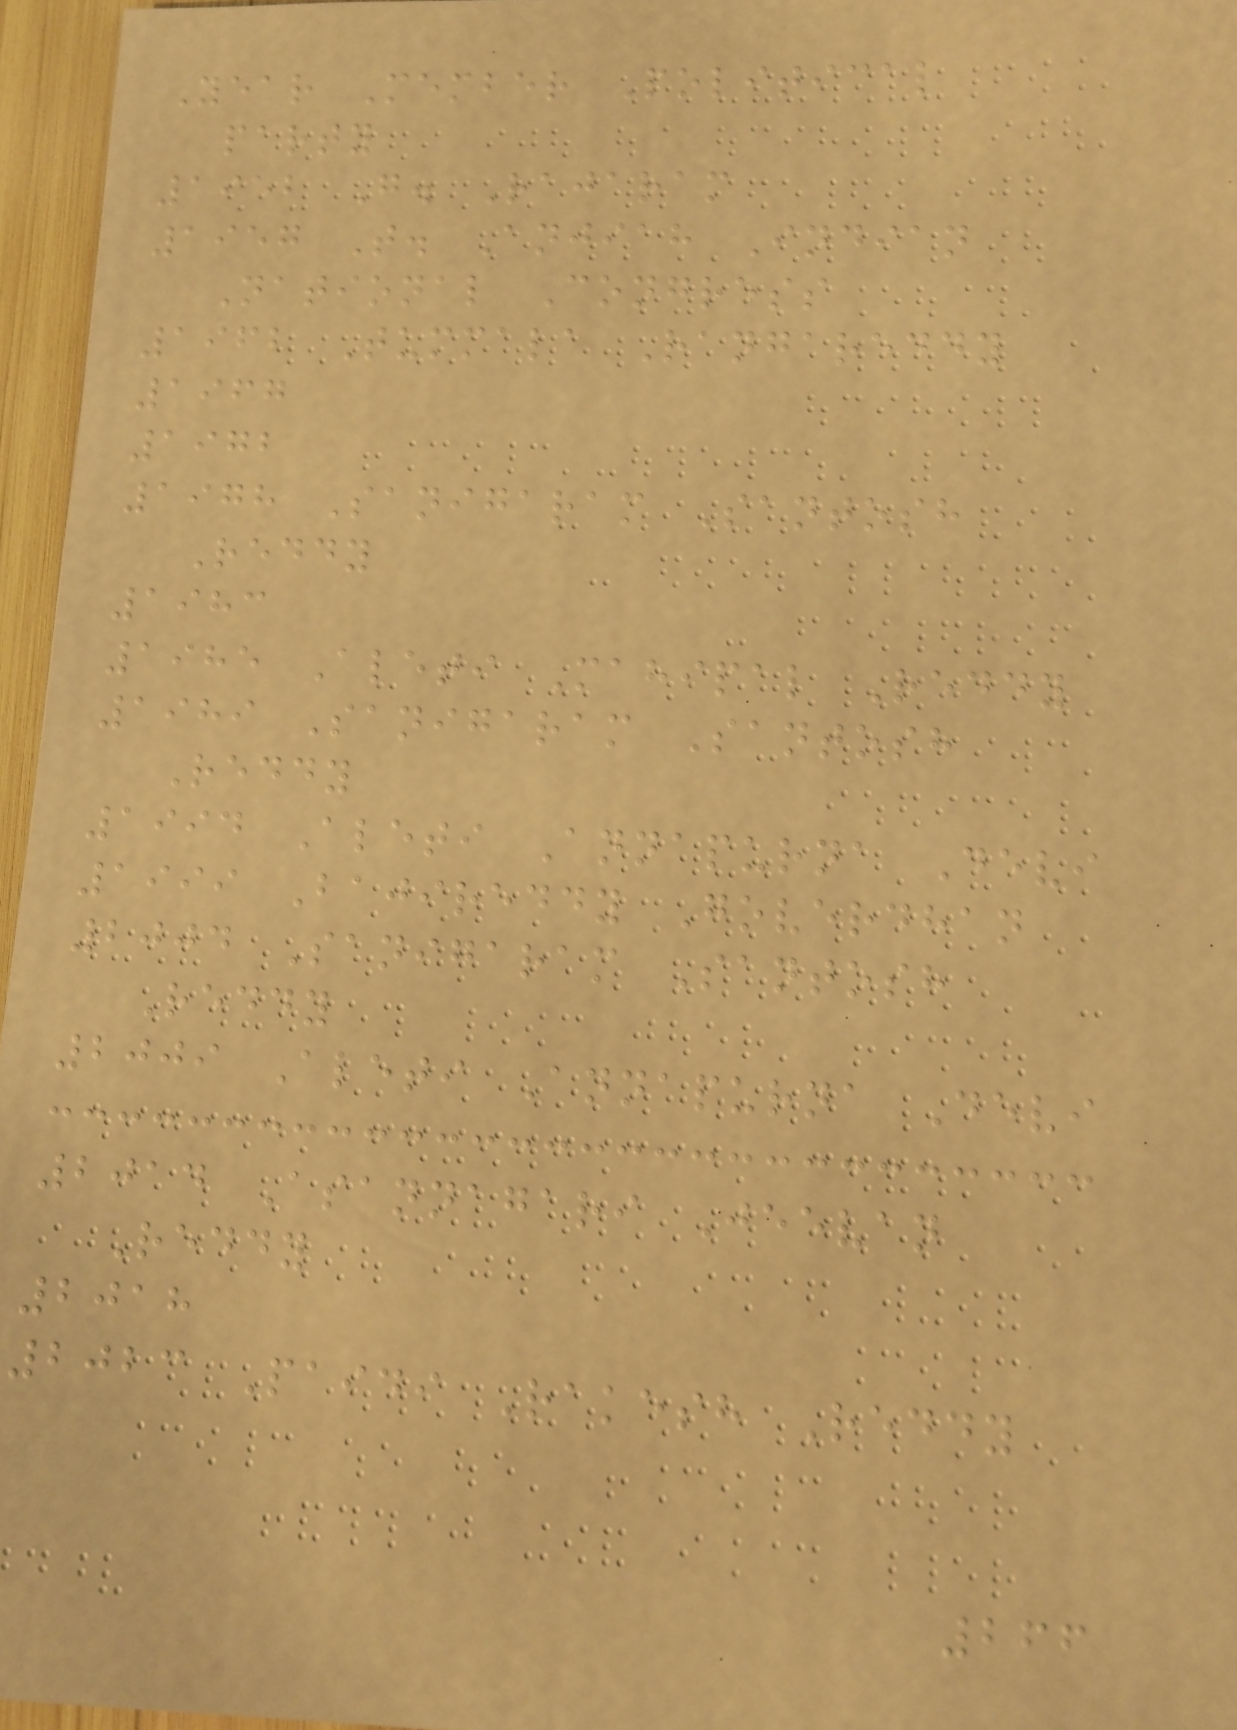Year Member Political
party
1952 G. Rajaram
1957 T. Anjiah Indian
National Congress
1962 Tummala Rangareddy
1967
1972
1978 Sanigaram Santosh
Reddy
1983
1985 Aleti Mahipal Reddy
1989 Sanigaram Santosh
Reddy
1994 Aleti Annapurna Devi
1999 Bajireddy Goverdhan
2004 Sanigaram Santosh
Reddy
2009 Aleti Annapurna Devi
2014 Asannagari Jeevan
Reddy
2018
2023 Paidi Rakesh Reddy
266
